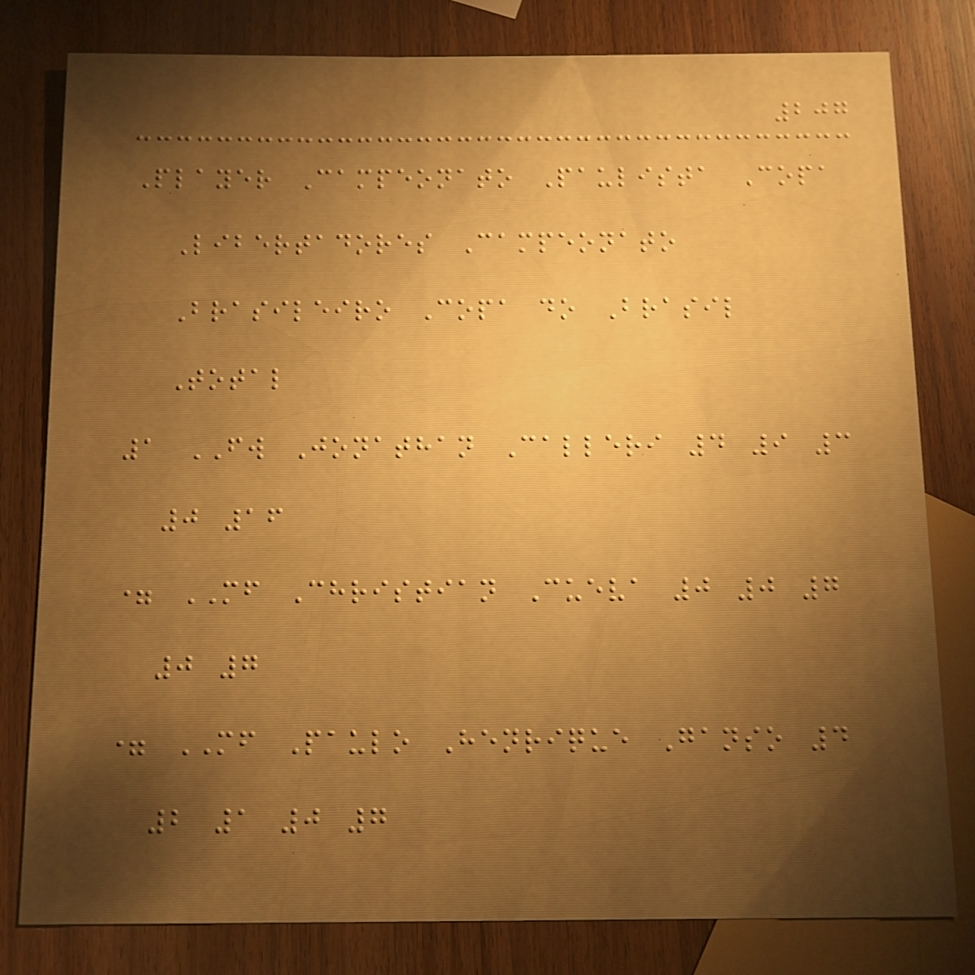207
Player Campeonato Paulista Copa
Libertadores Campeonato
Brasileiro Copa do Brasil
Total
1 FW Jonathan Calleri 4 9 3
0 16
= MF Christian Cueva 0 0 7
0 7
= MF Paulo Henrique Ganso 4
2 1 0 7
